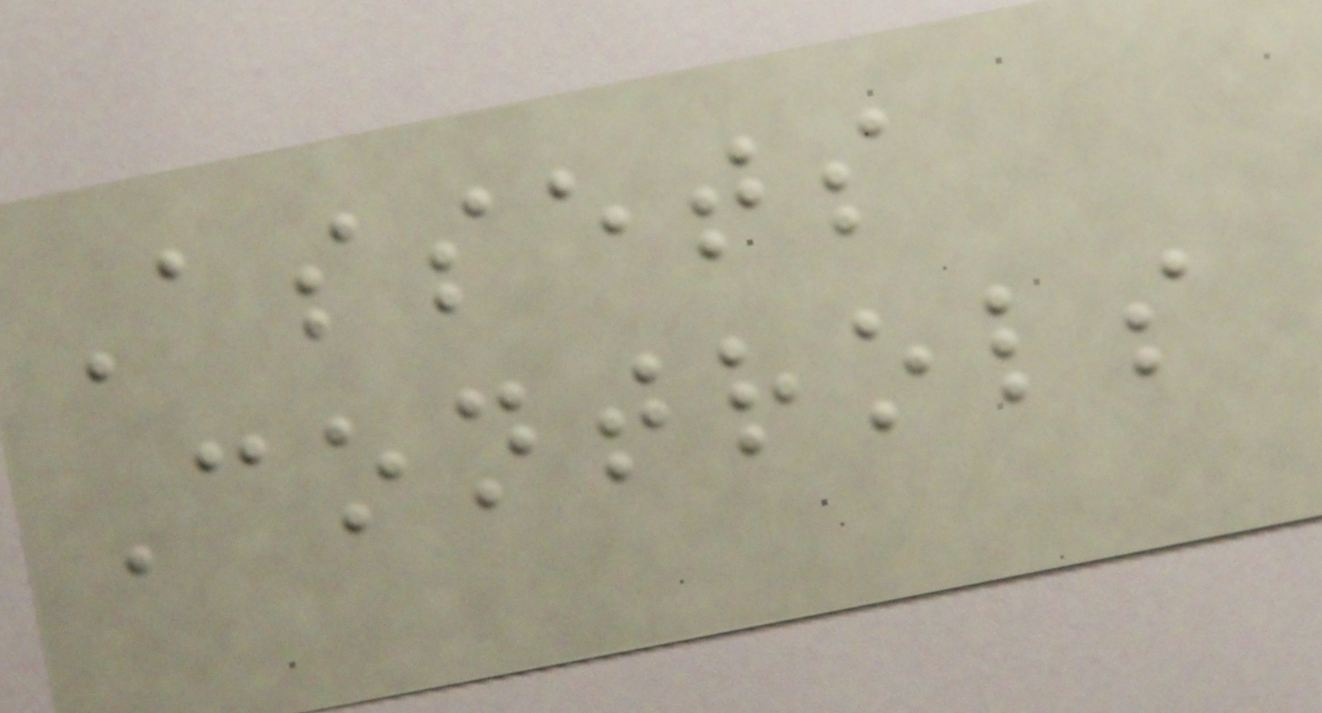Assets
Controls
